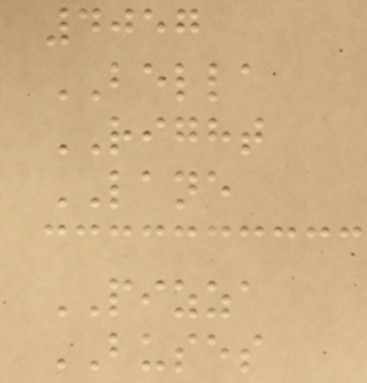4057
BELLA
RIGHT
LANE
PIZZA
BUSES
